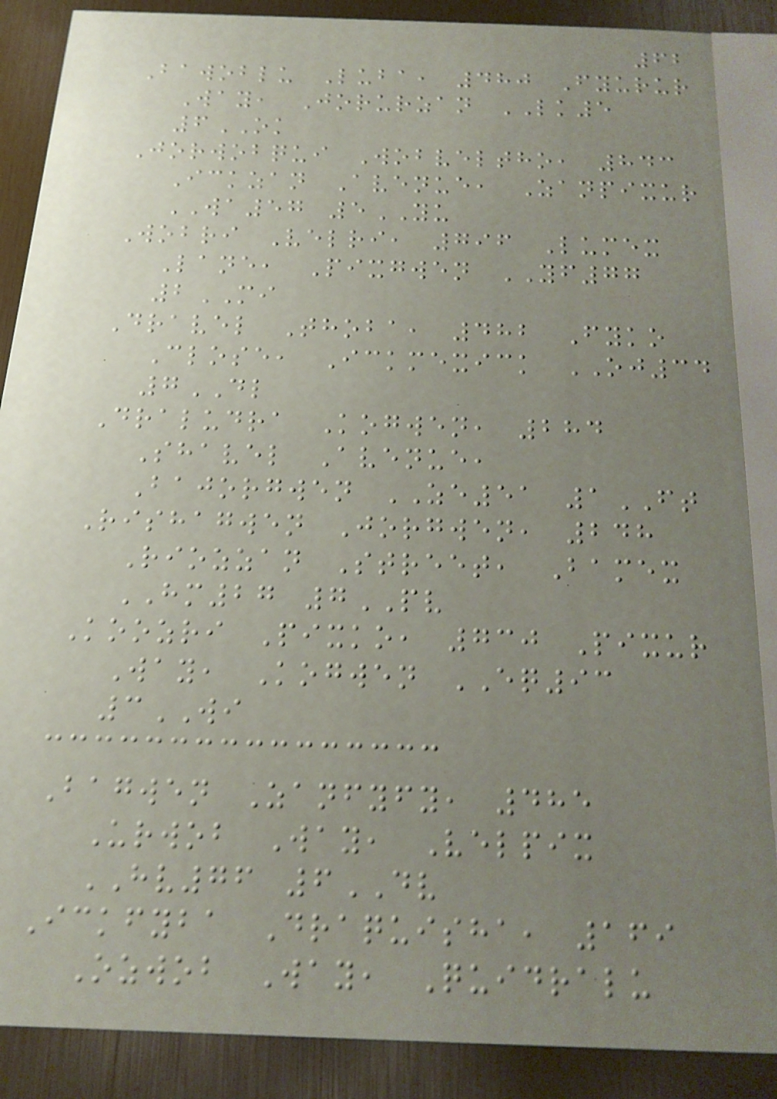62
Bawoblu Luba, 480 Fyurur
Way, Jorurzan LK5
6OK
Jorwobqui Wobveltho, 843
Ickzan Avenue, Zanpixur
WA57 5YU
Wobri Velri, 796 Lumex
Lane, Pixgwen YF77
2MI
Dravel Thoba, 482 Fyko
Close, Ickmexick OJ34
7DL
Draludra Kogwen, 284
Shavel Avenue,
Bajorgwen ZE51 1FT
Rishagwen Jorgwen, 248
Riozzan Street, Bamex
HM27 7PV
Koozri Pixko, 730 Pixur
Way, Kogwen EQ93
3WI
Bagwen Zanfyfy, 485
Urwob Way, Velpix
HV76 6DV
Ickfyba Draquisha, 169
Ozwob Way, Quidralu
